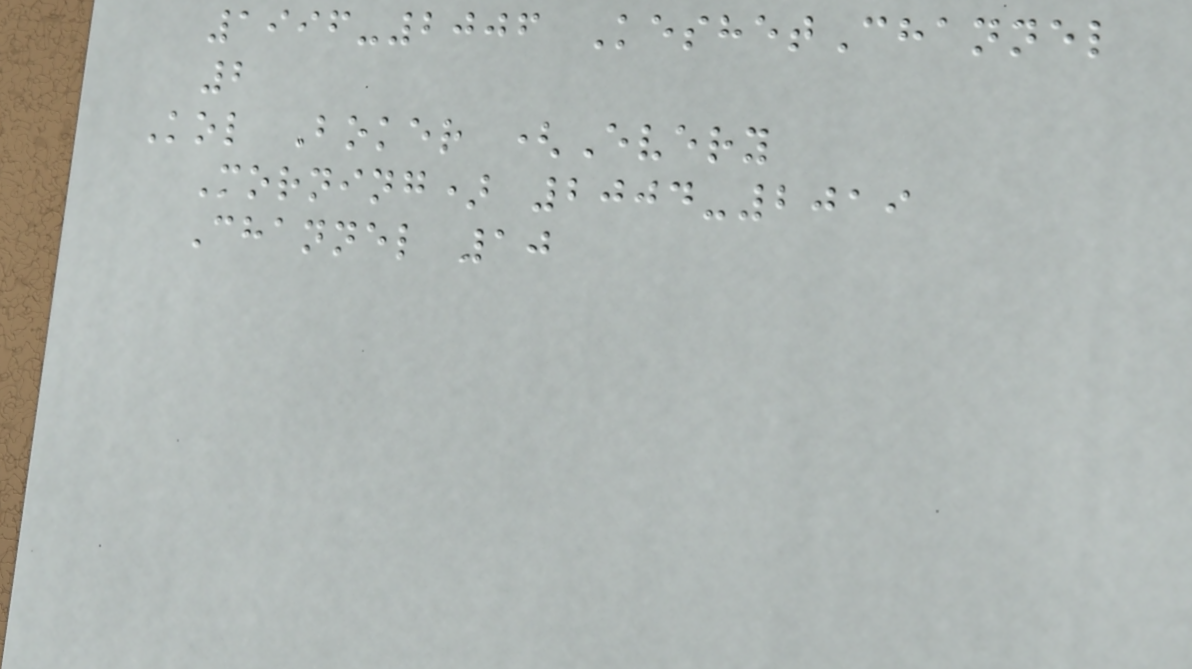1996-2006 KeshetChannel
2
Kol Boker (Every
Morning) 2004-2019
Channel 10
